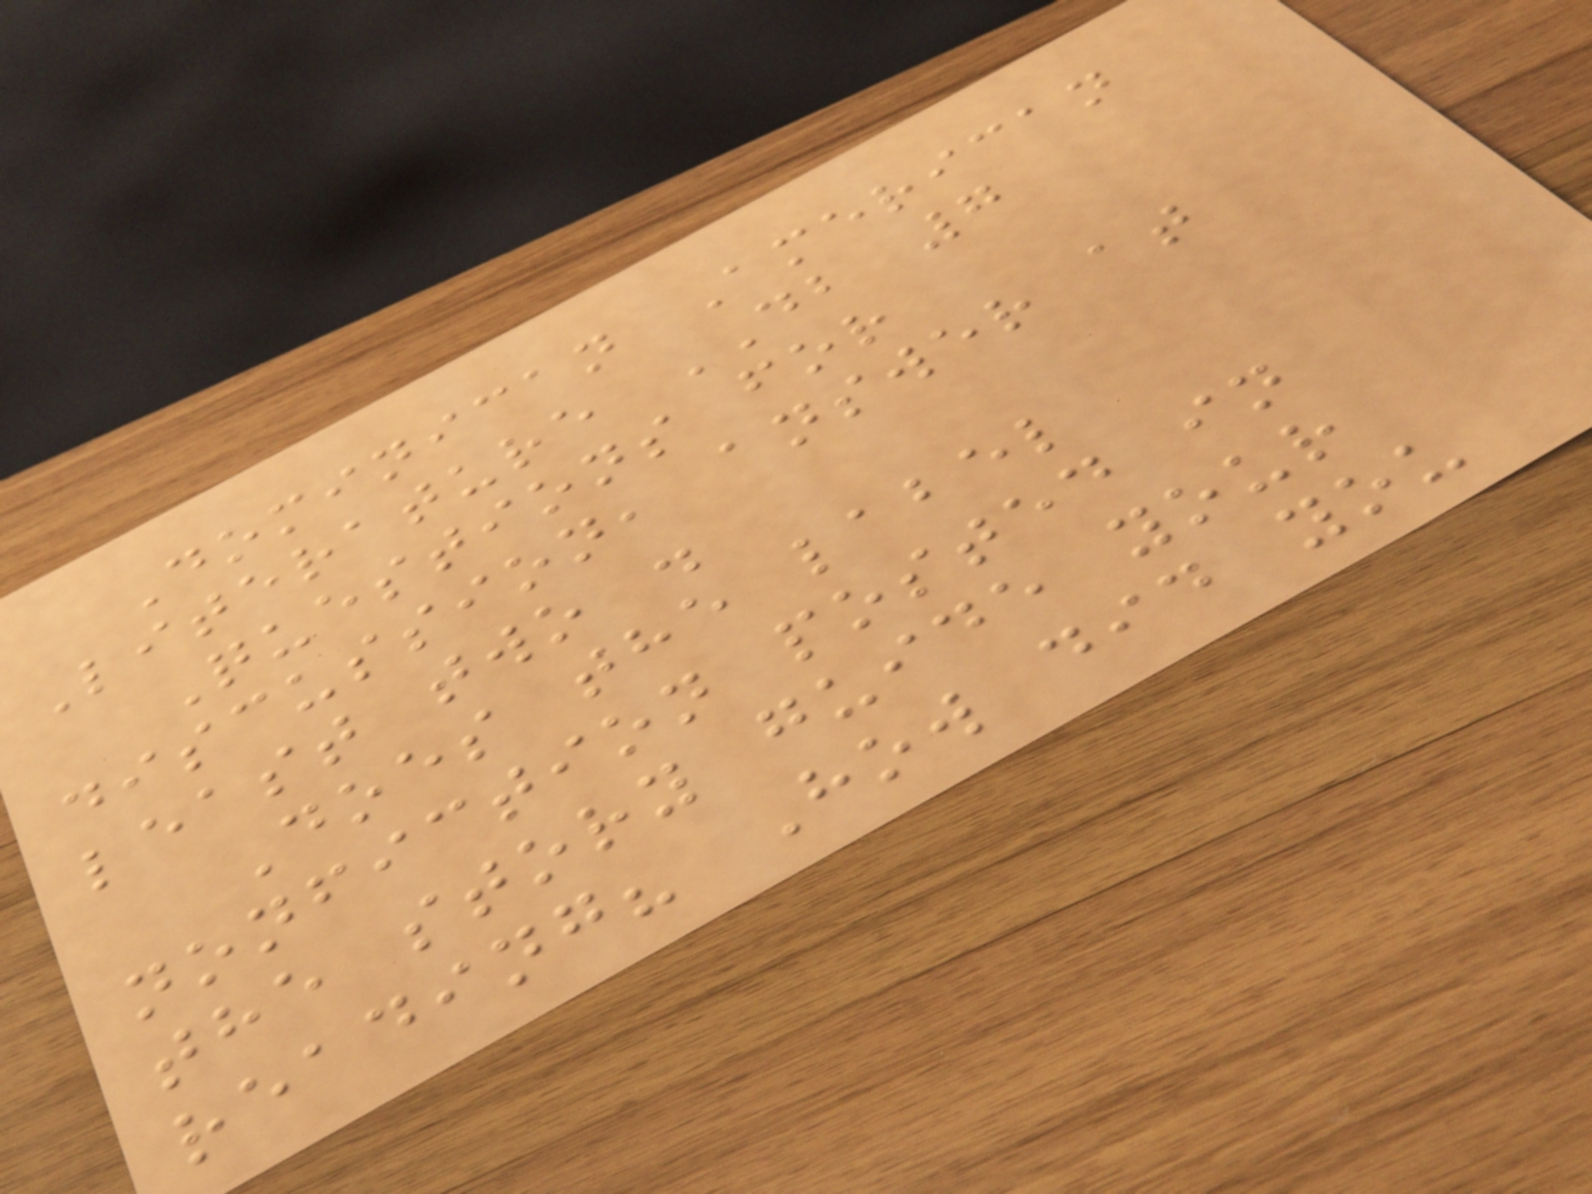Dominican American
Literature DB 7
Questions for
discussion, answer at
least two .
Does the label
nonfiction posted in
the story guide your
reading? How did you
